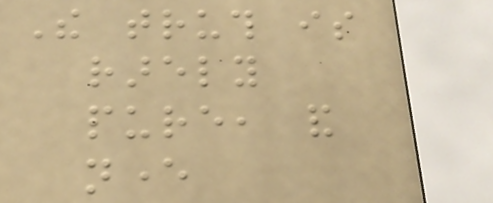The truth is
rarely
pure, and
never
